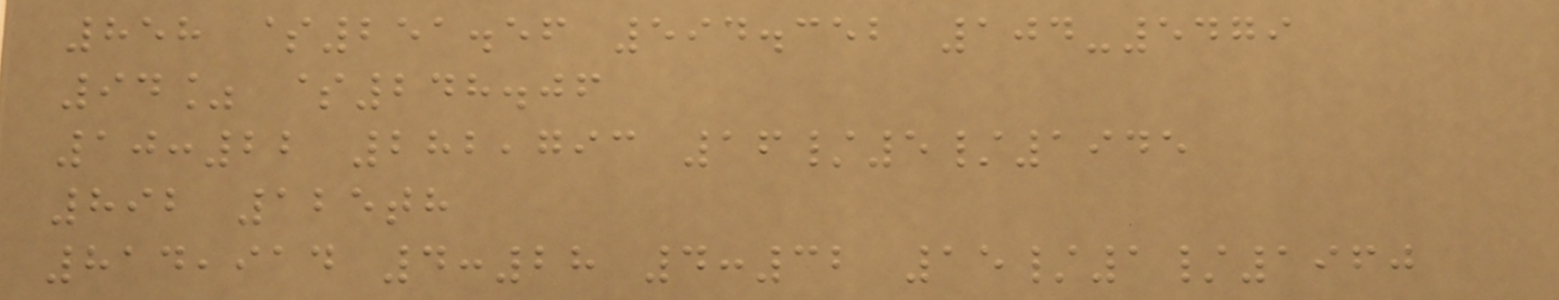858 $251.56 594.352 104-5479
94% $248.06
10:22 282,793 16/5/1945
892 125th
814,914 4:28 4:32 15/1/1960
